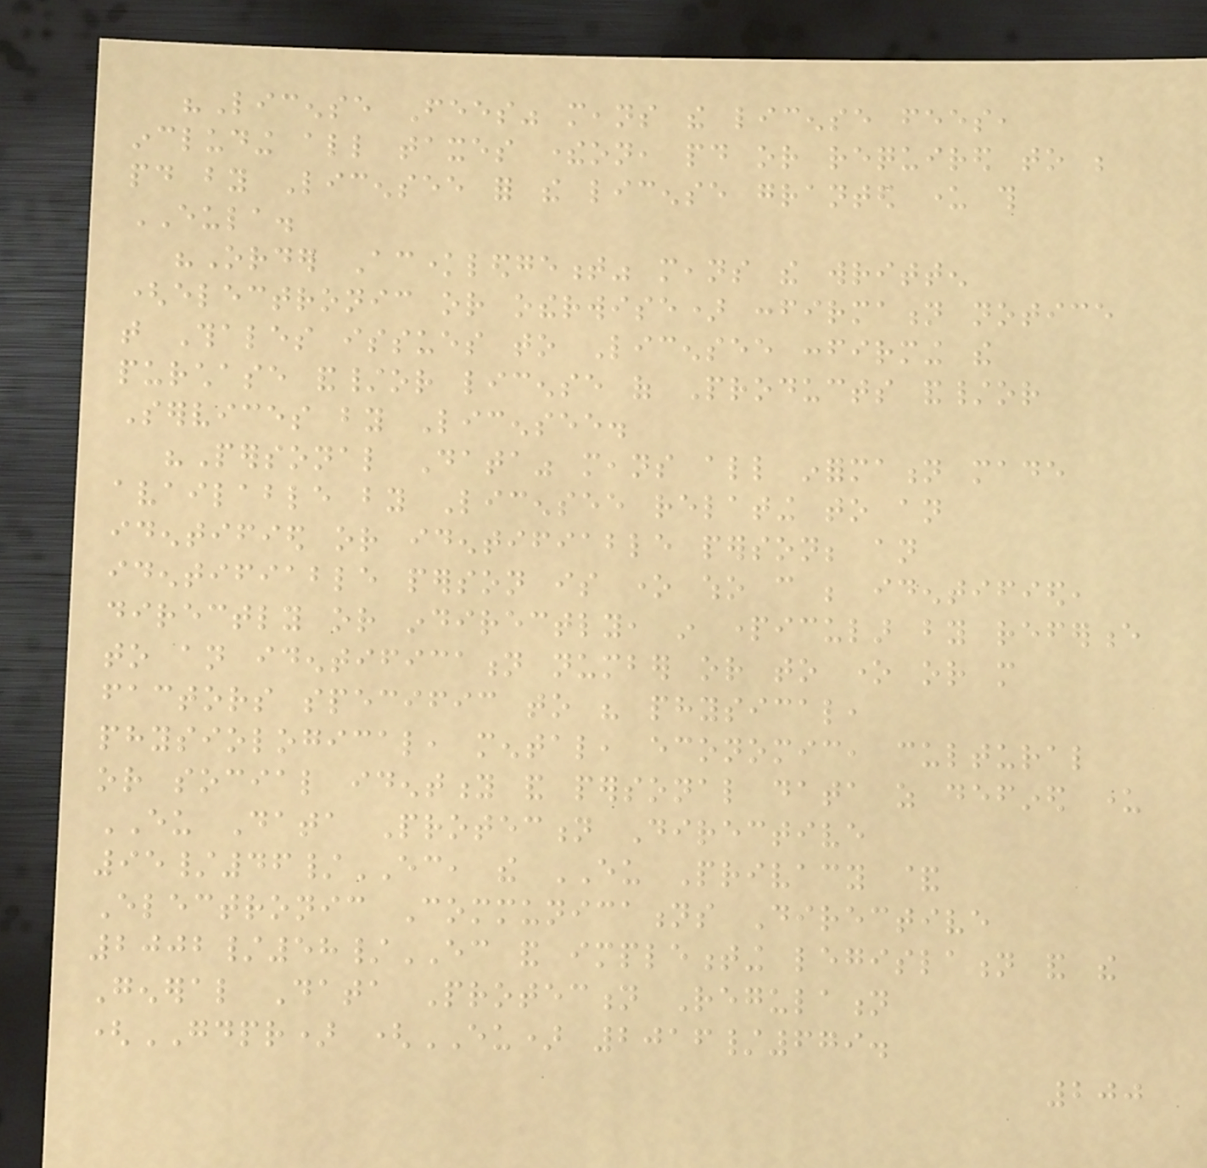"License Fees" means the license fees,
including all taxes thereon, paid or required to be
paid by Licensee for the license granted under this
EULA.
"Order Acknowledgement" means the written
(electronic or otherwise) confirmation notice
that Thales issues to Licensee confirming the
purchase and/or license of Products and/or
Services by Licensee.
"Personal Data" means all information made
available by Licensee relating to an
identified or identifiable person; an
identifiable person is one who can be identified,
directly or indirectly, in particular by reference
to an identification number or to one or more
factors specific to his physical,
physiological, mental, economic, cultural
or social identity and personal data as defined under
EU Data Protection Directive
95/46/EC, the EU Privacy &
Electronic Communications Directive
2002/58/EC and implementing legislation and the
General Data Protection Regulation
(GDPR) (EU) 2016/679.
200
